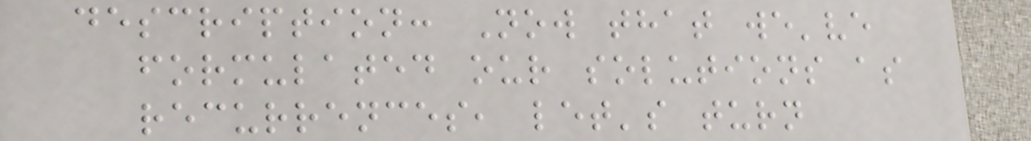description: Now that we've
formulated our solutions as
recurrences, let's turn
